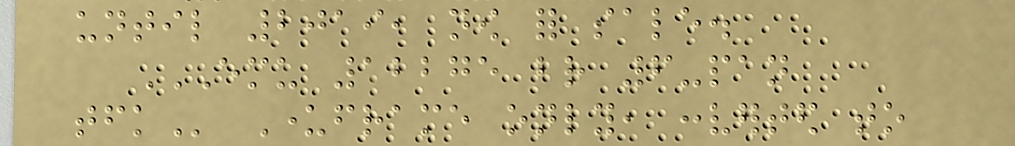until 2019, now for sale.
EMU 12275 BR 6-PAN
TFK Underframe only, converted to
